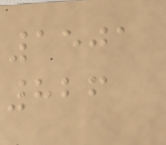1501
826
